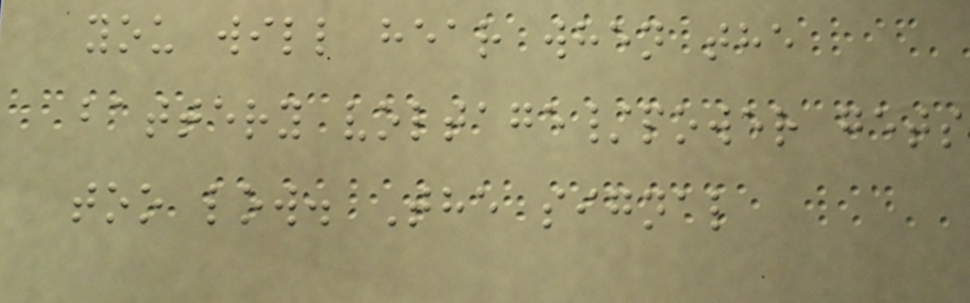you will hear when the
battery voltage/power gets
too low. The signal
